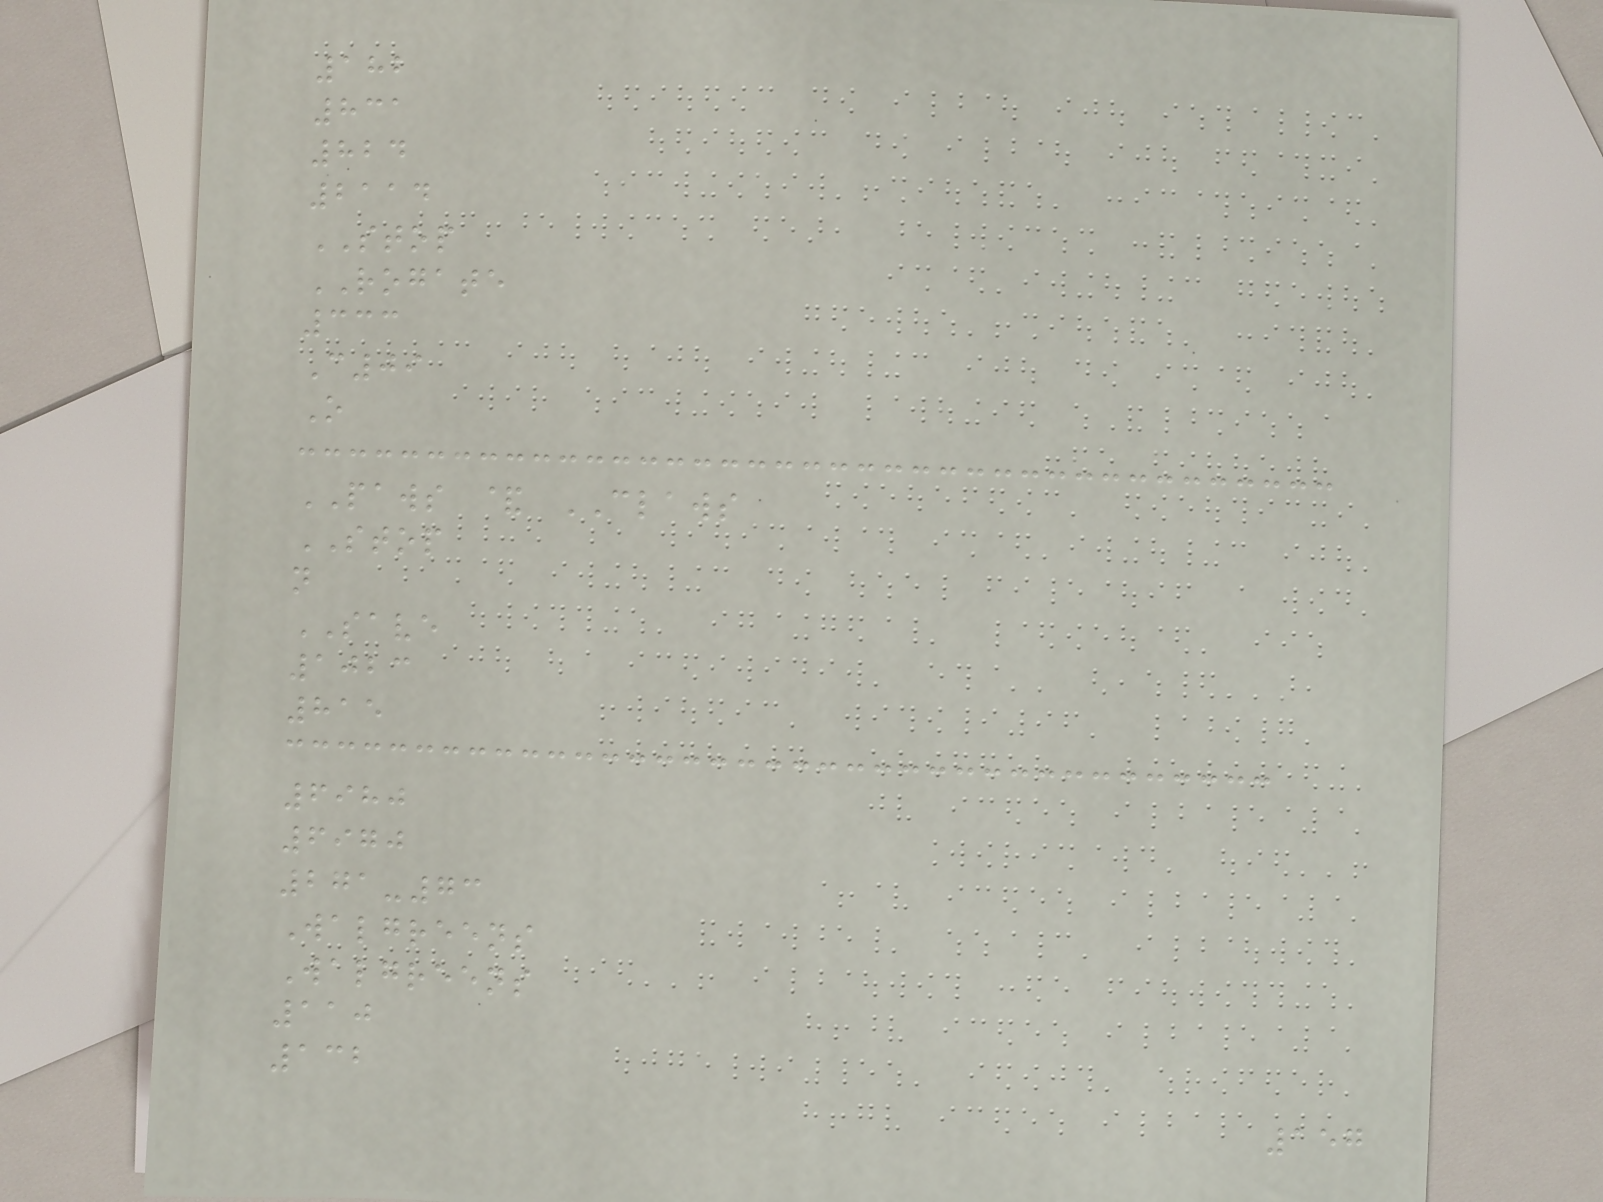182
831
824
2114
STOP
ROGATE
333
C09
O
PAWS & CLAWS
STOP
n
SAVE
1023
815
6980
6970
271-73
Walgreens
Walgreens
110
132
157
